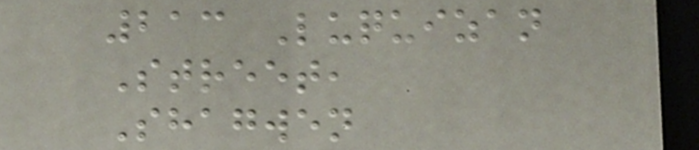213 Luquizan
Street,
Shagwen
